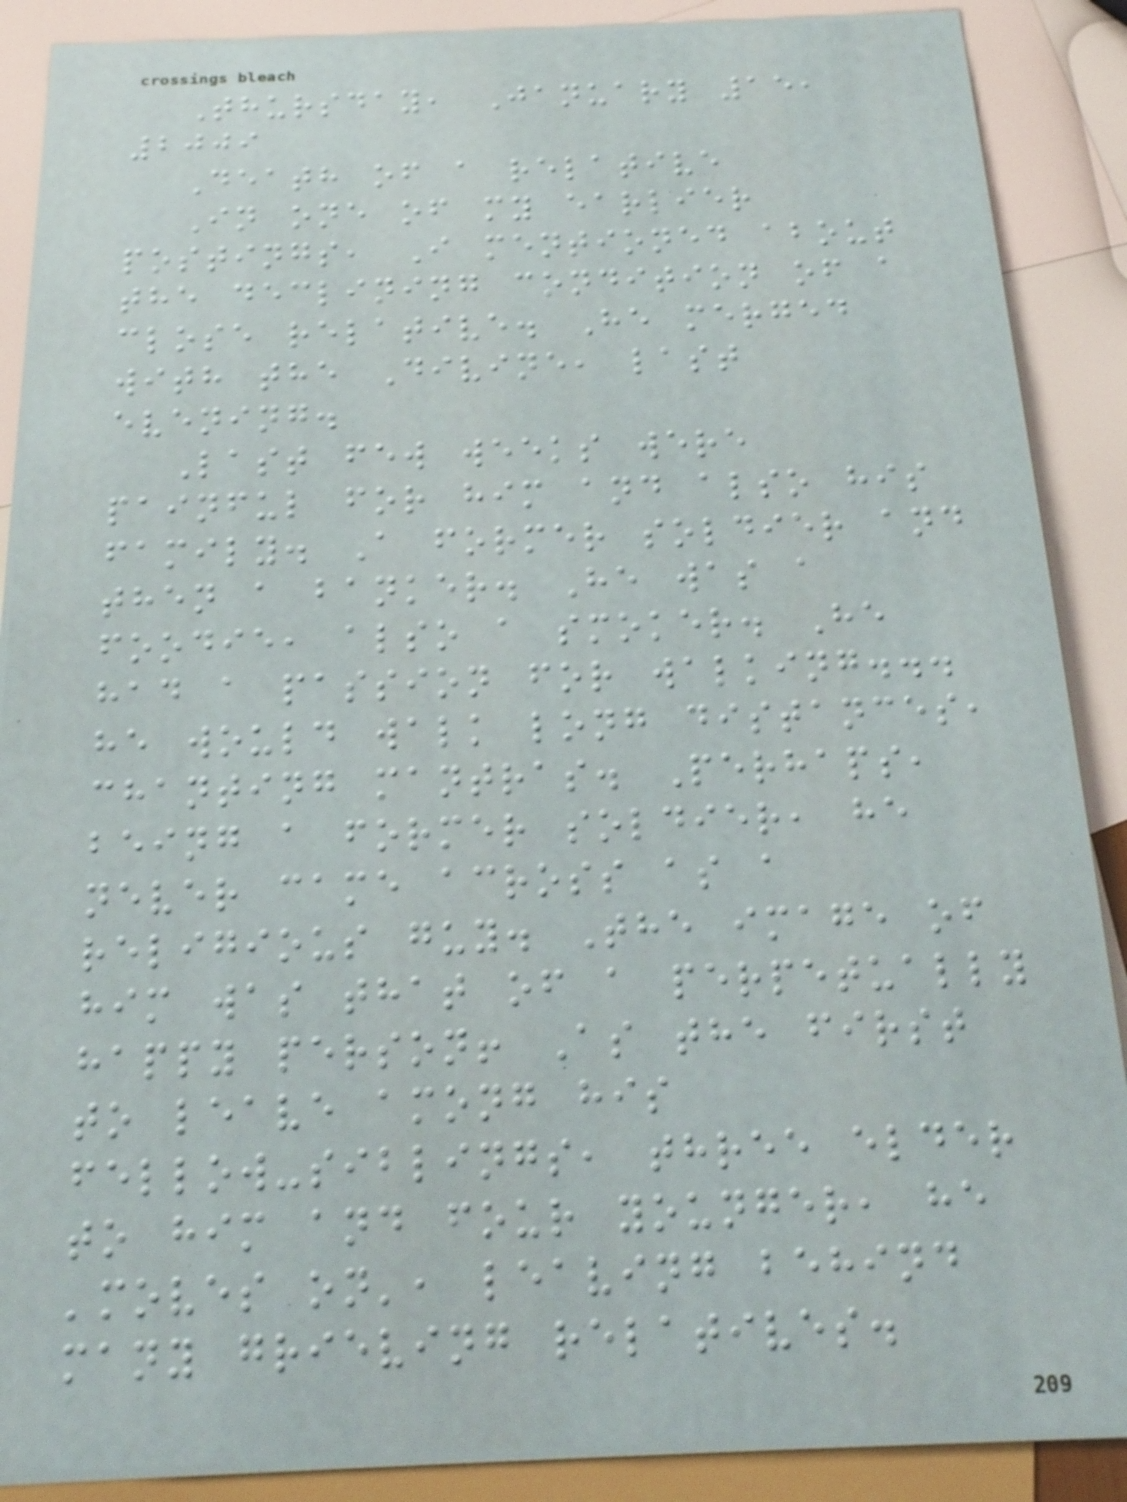Thursday, January 15,
2009
Death of a relative
In one of my earlier
postings, I mentioned about
the declining condition of a
close relative. He merged
with the Divine, last
evening.
Last few weeks were
painful for him and also his
family. A former soldier and
then a banker. He was a
foodie, also a smoker. He
had a passion for walking...
he would walk long distances,
chanting mantras. Perhaps,
being a former soldier, he
never came across as a
religious guy. The image of
him was that of a perpetually
happy person! As the first
to leave among his
fellow-siblings, three elder
to him and four younger, he
'moves on', leaving behind
many grieving relatives.
